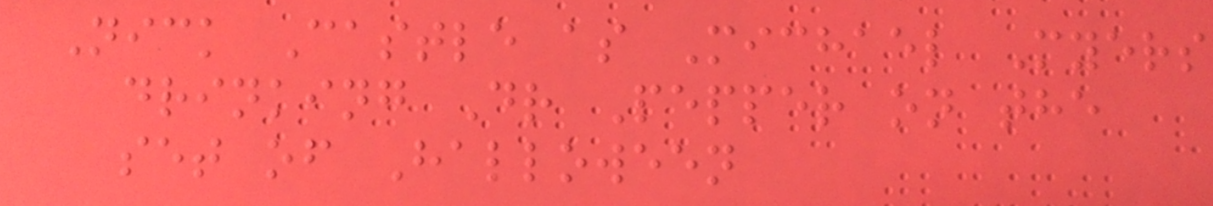Nick Castle as Michael Myers
drinking Dr Pepper on the
set of Halloween
